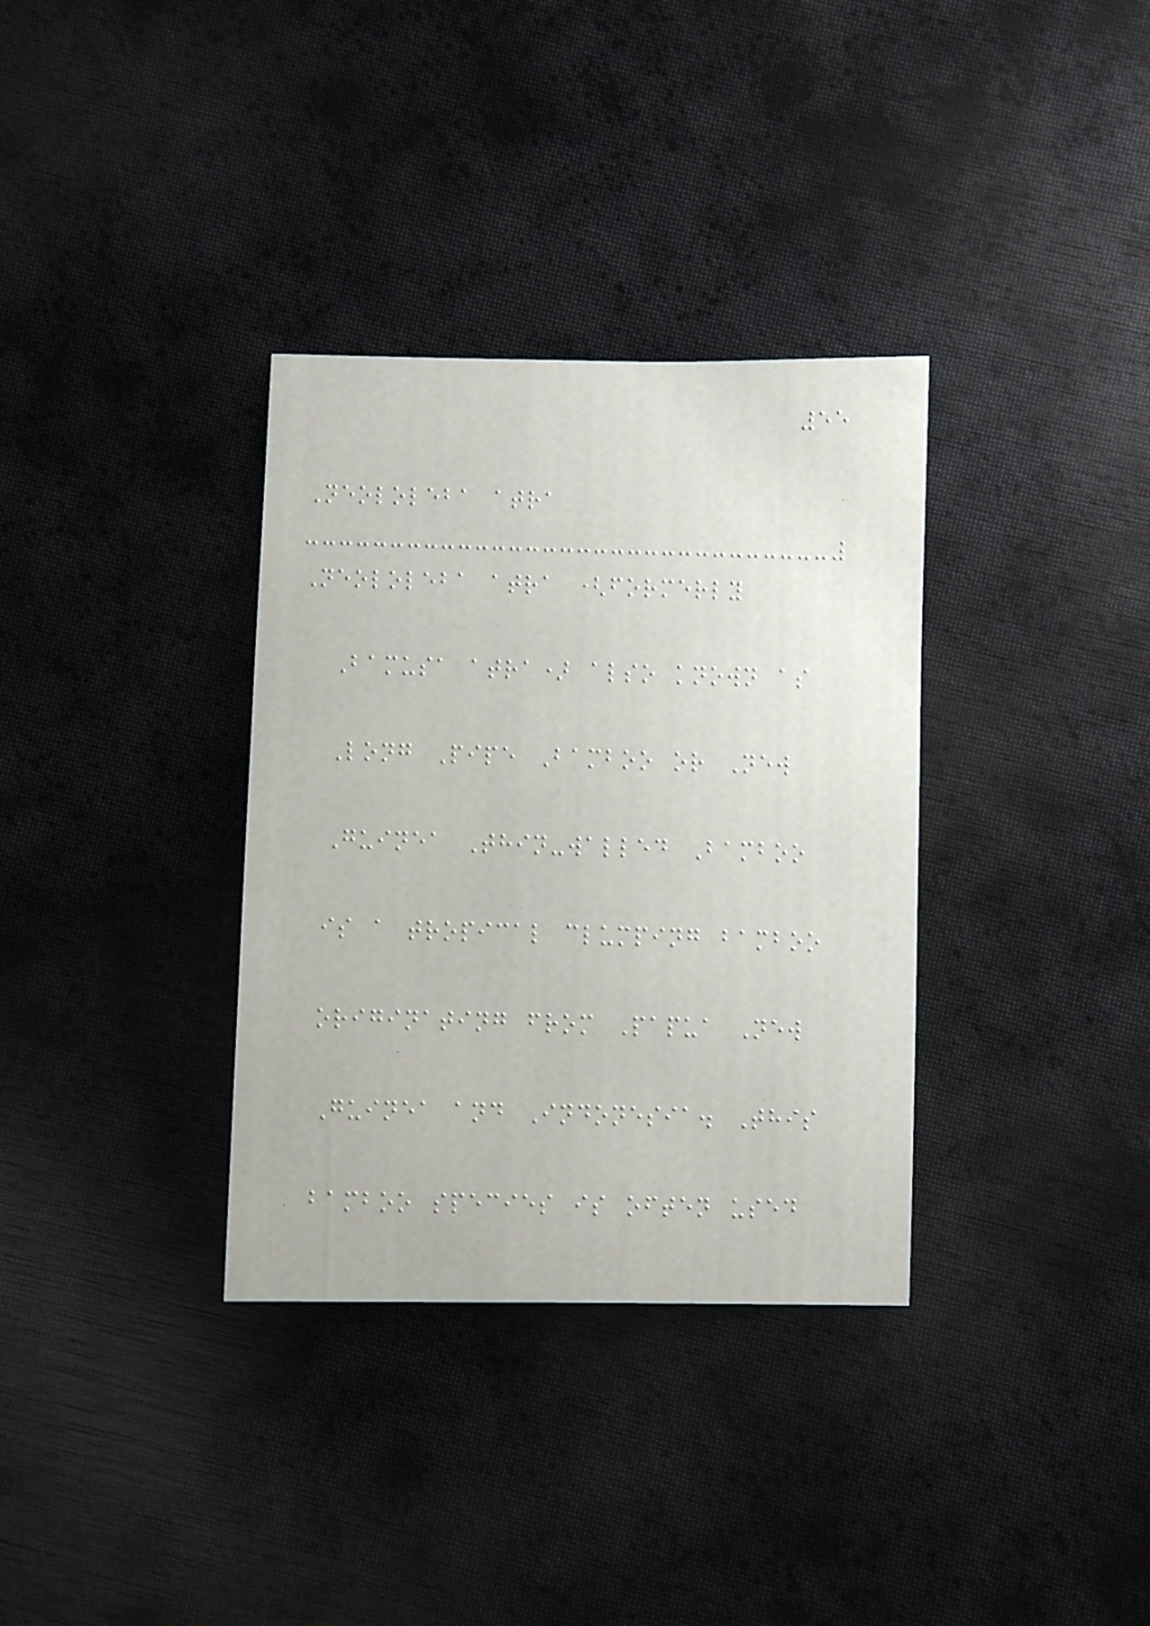55
Neololeba atra
Neololeba atra (formerly
Bamusa atra) also known as
Long Pipe Bamboo or New
Guinea Thin-walled Bamboo
is a tropical clumping bamboo
originating from Papua New
Guinea and Indonesia. This
bamboo species is often used
